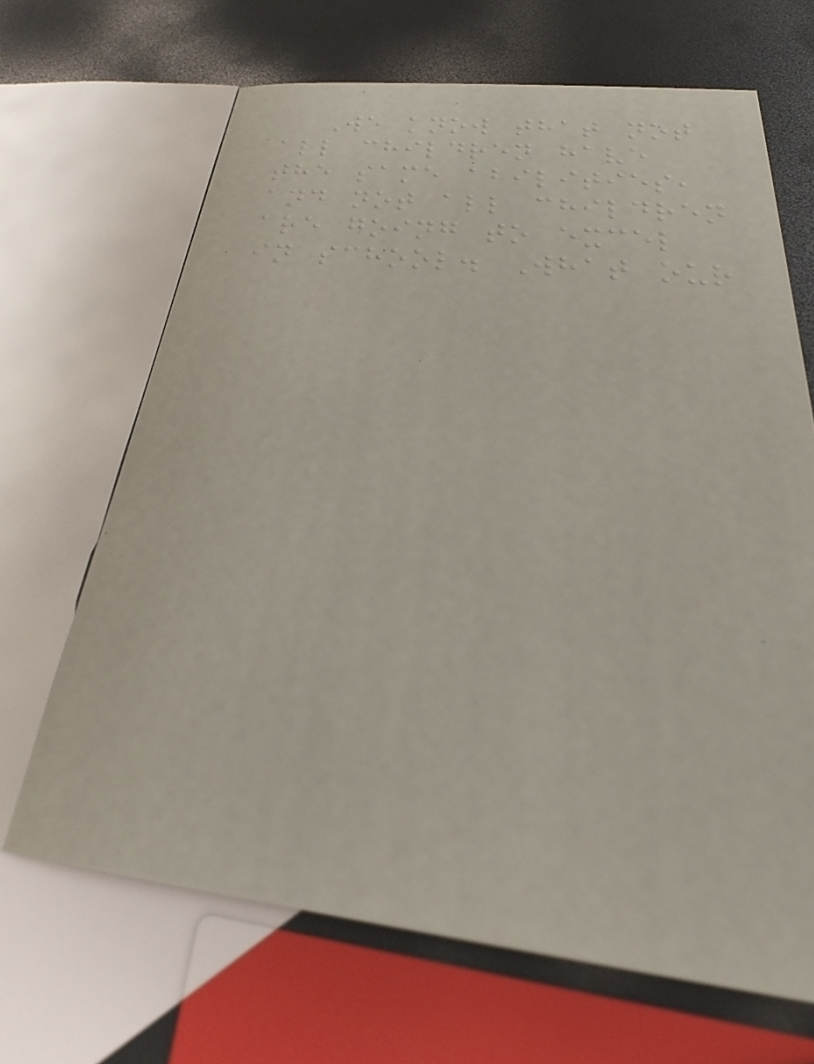We know that not
all children have
the same abilities,
and not all children
are going to excel
in school. What our
